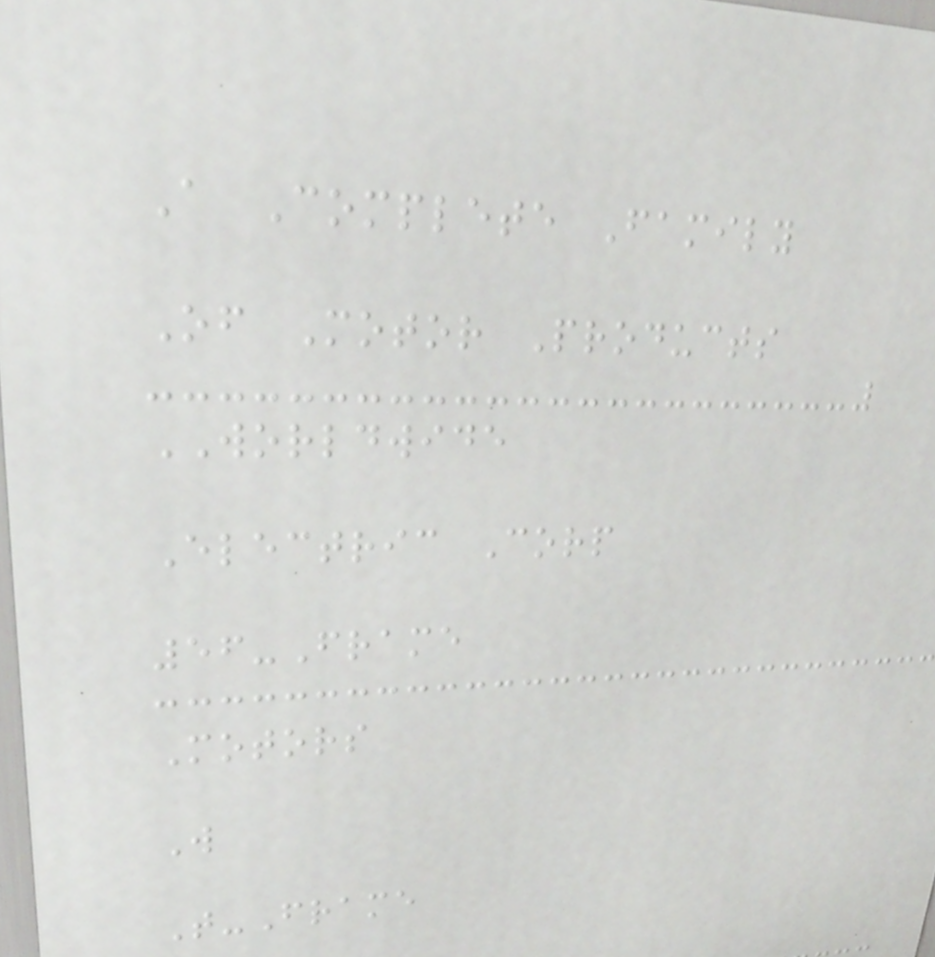A Complete Family
Of Motor Products
WORLDWIDE
Electric Corp
56-Frame
Motors
W
T-Frame
